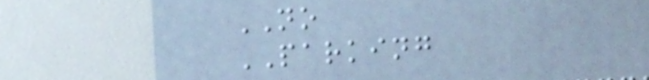NO
PARKING
